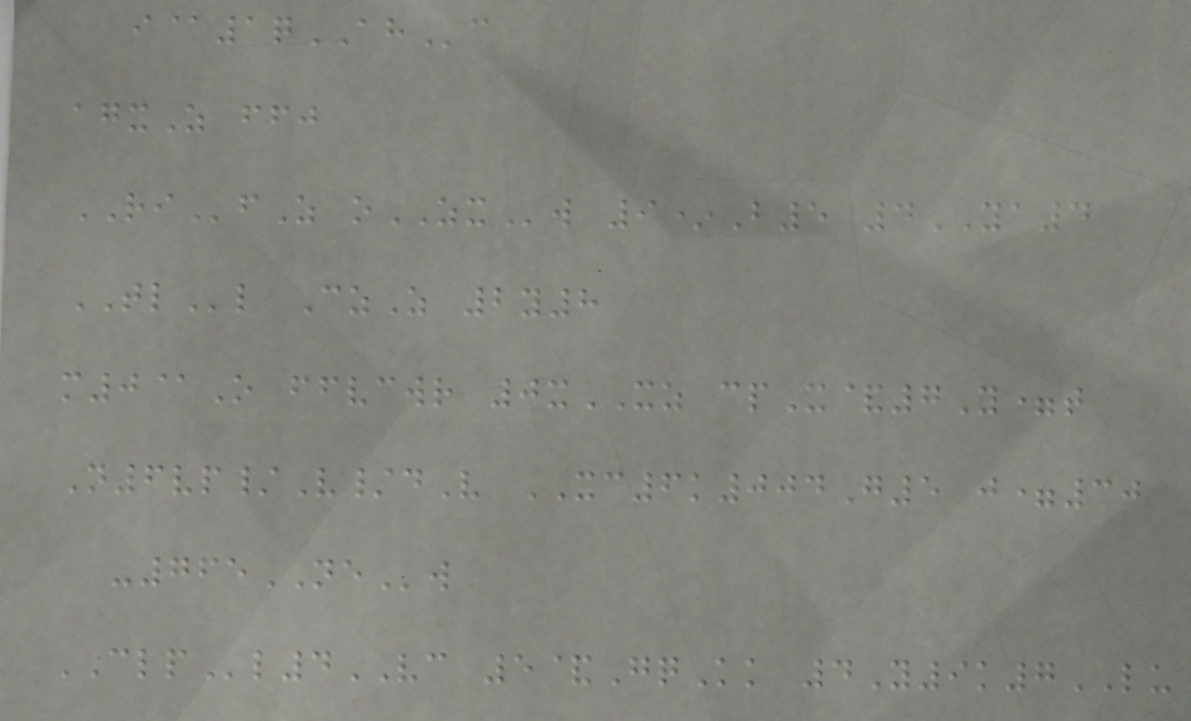i@1qAHc
agxZ ffj
RIfZ oZXw 9*B5 4YA4
TLl CzZ 2y8
m0@O ffvcwr 0xXZ cpX&7Y=t
N6vp/V/dV XC6k004G5 j=30
-765NEw
CLPl4VC 5&GqKk 4Y9k7LU
